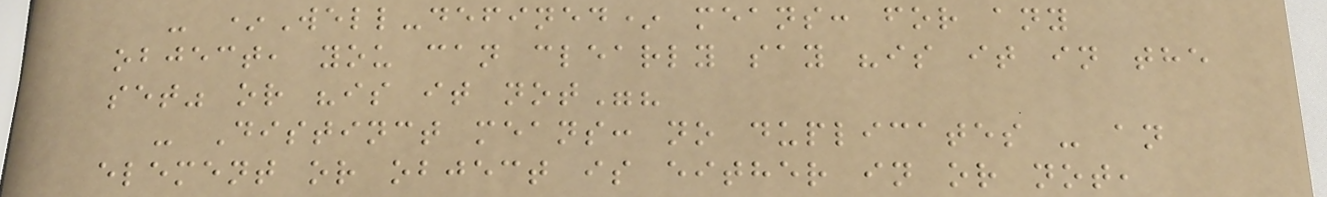- *Well-defined* means: for any
object, you can clearly say "is it in the
set" or "is it not"?
- Distinct means: no duplicates - an
element or object is either in or not,
